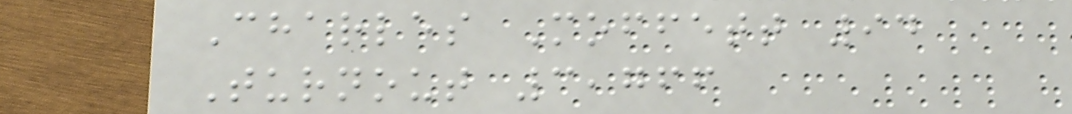Charles Moffett 94
Turnout 3,766
